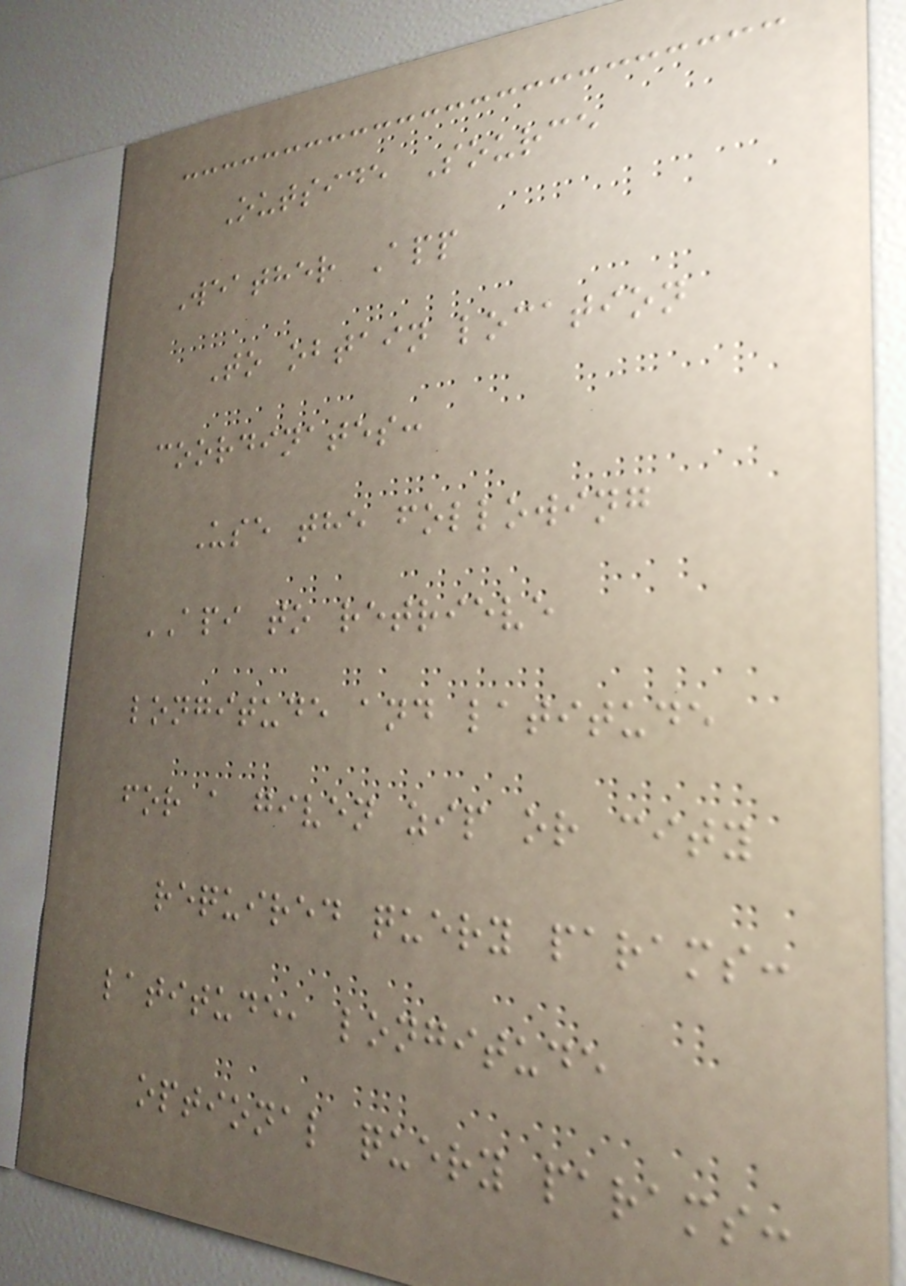Outside Source
Weather App
To obtain location
coordinates:
Use the following
API to retrieve
longitude and latitude
for a given zip or city
required query params:
latitude, longitude
optional query params:
